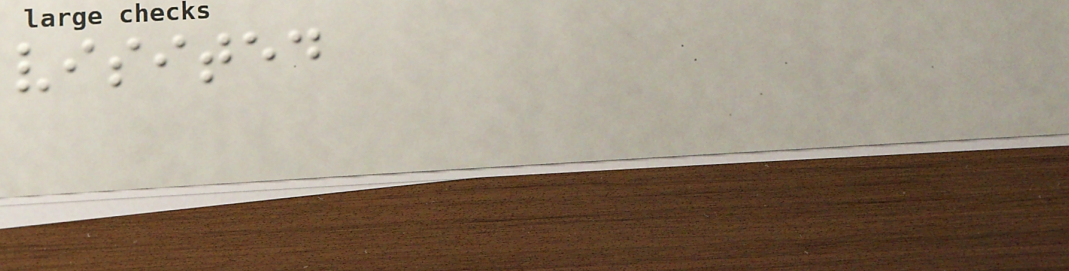visited
